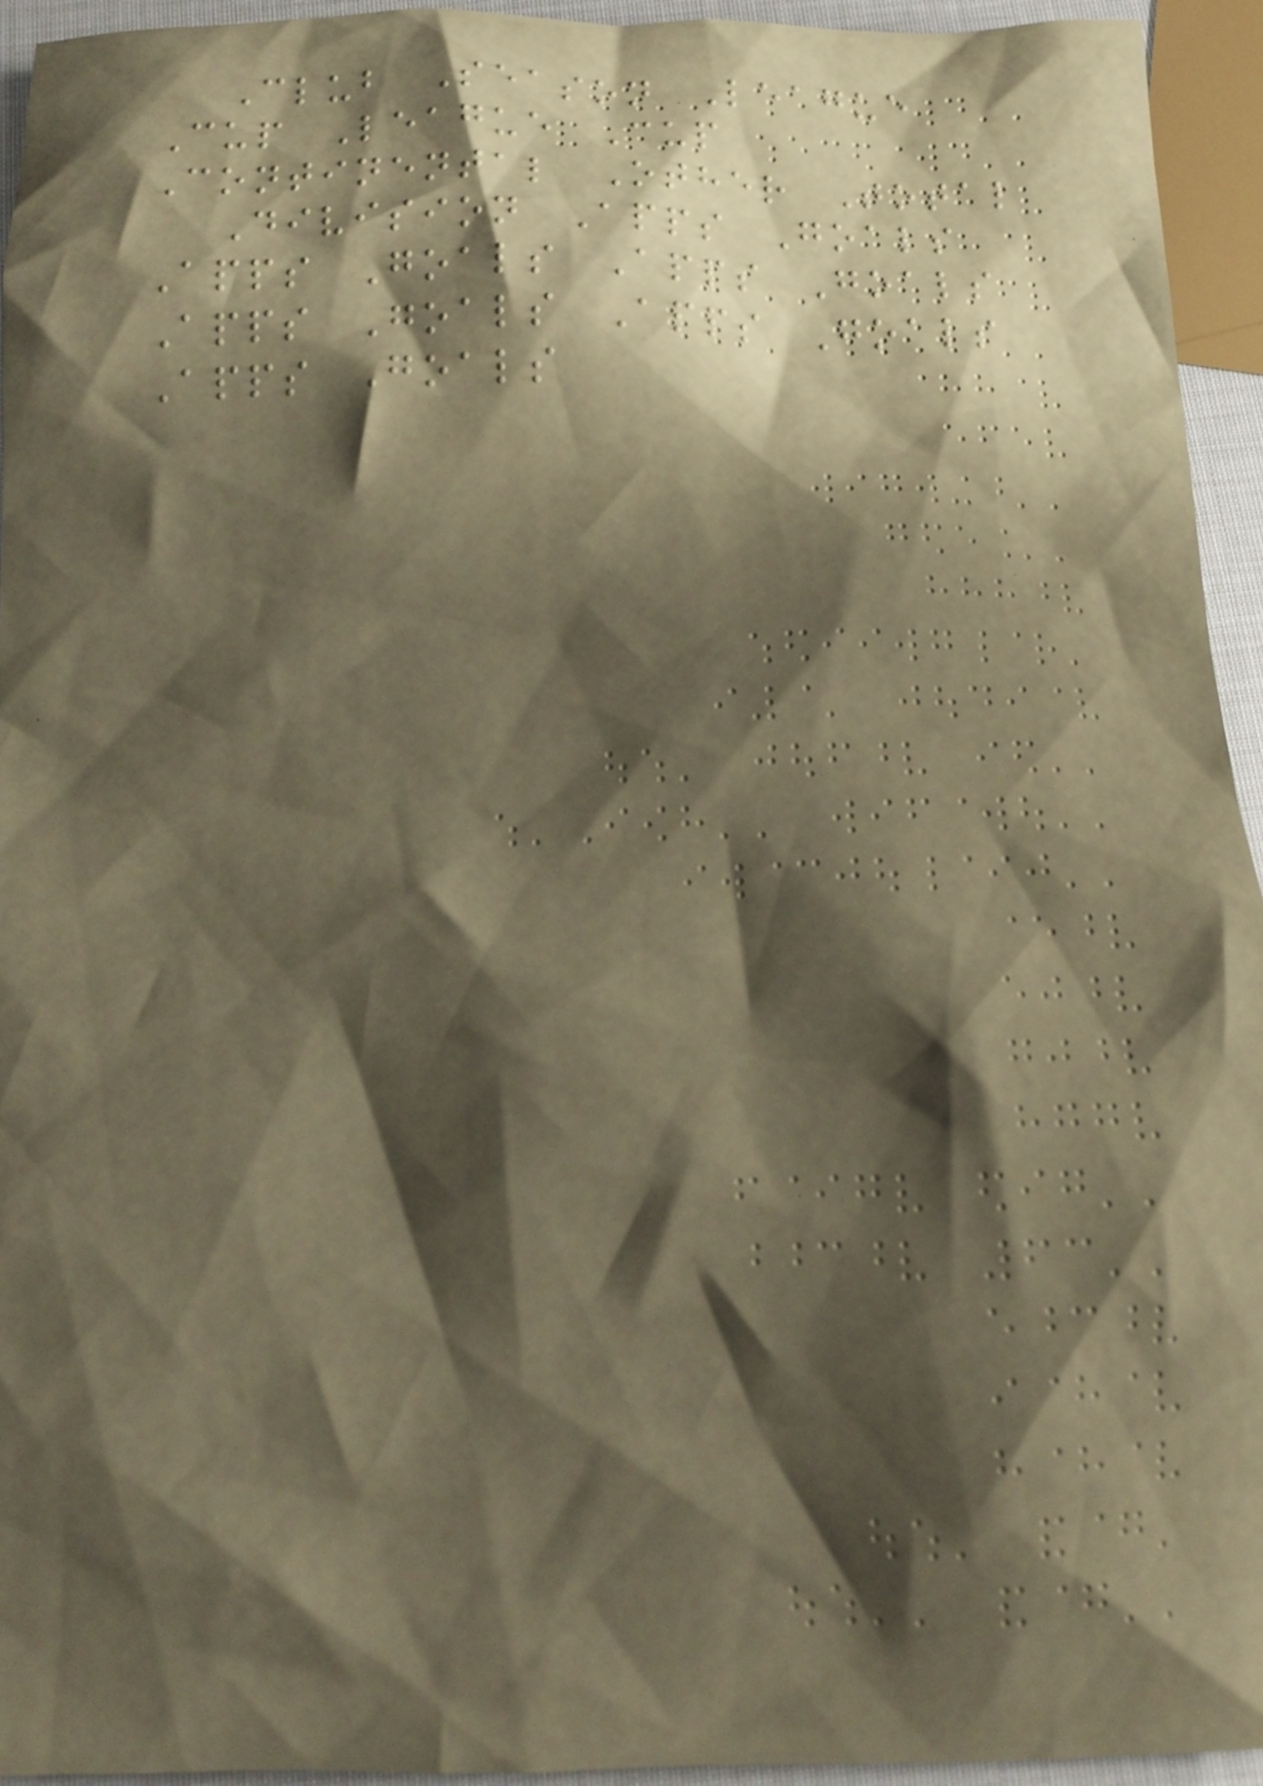Club Season League
Cup League Cup
Continental Other Total
Division Apps Goals
Apps Goals Apps Goals
Apps Goals Apps Goals
Apps Goals
